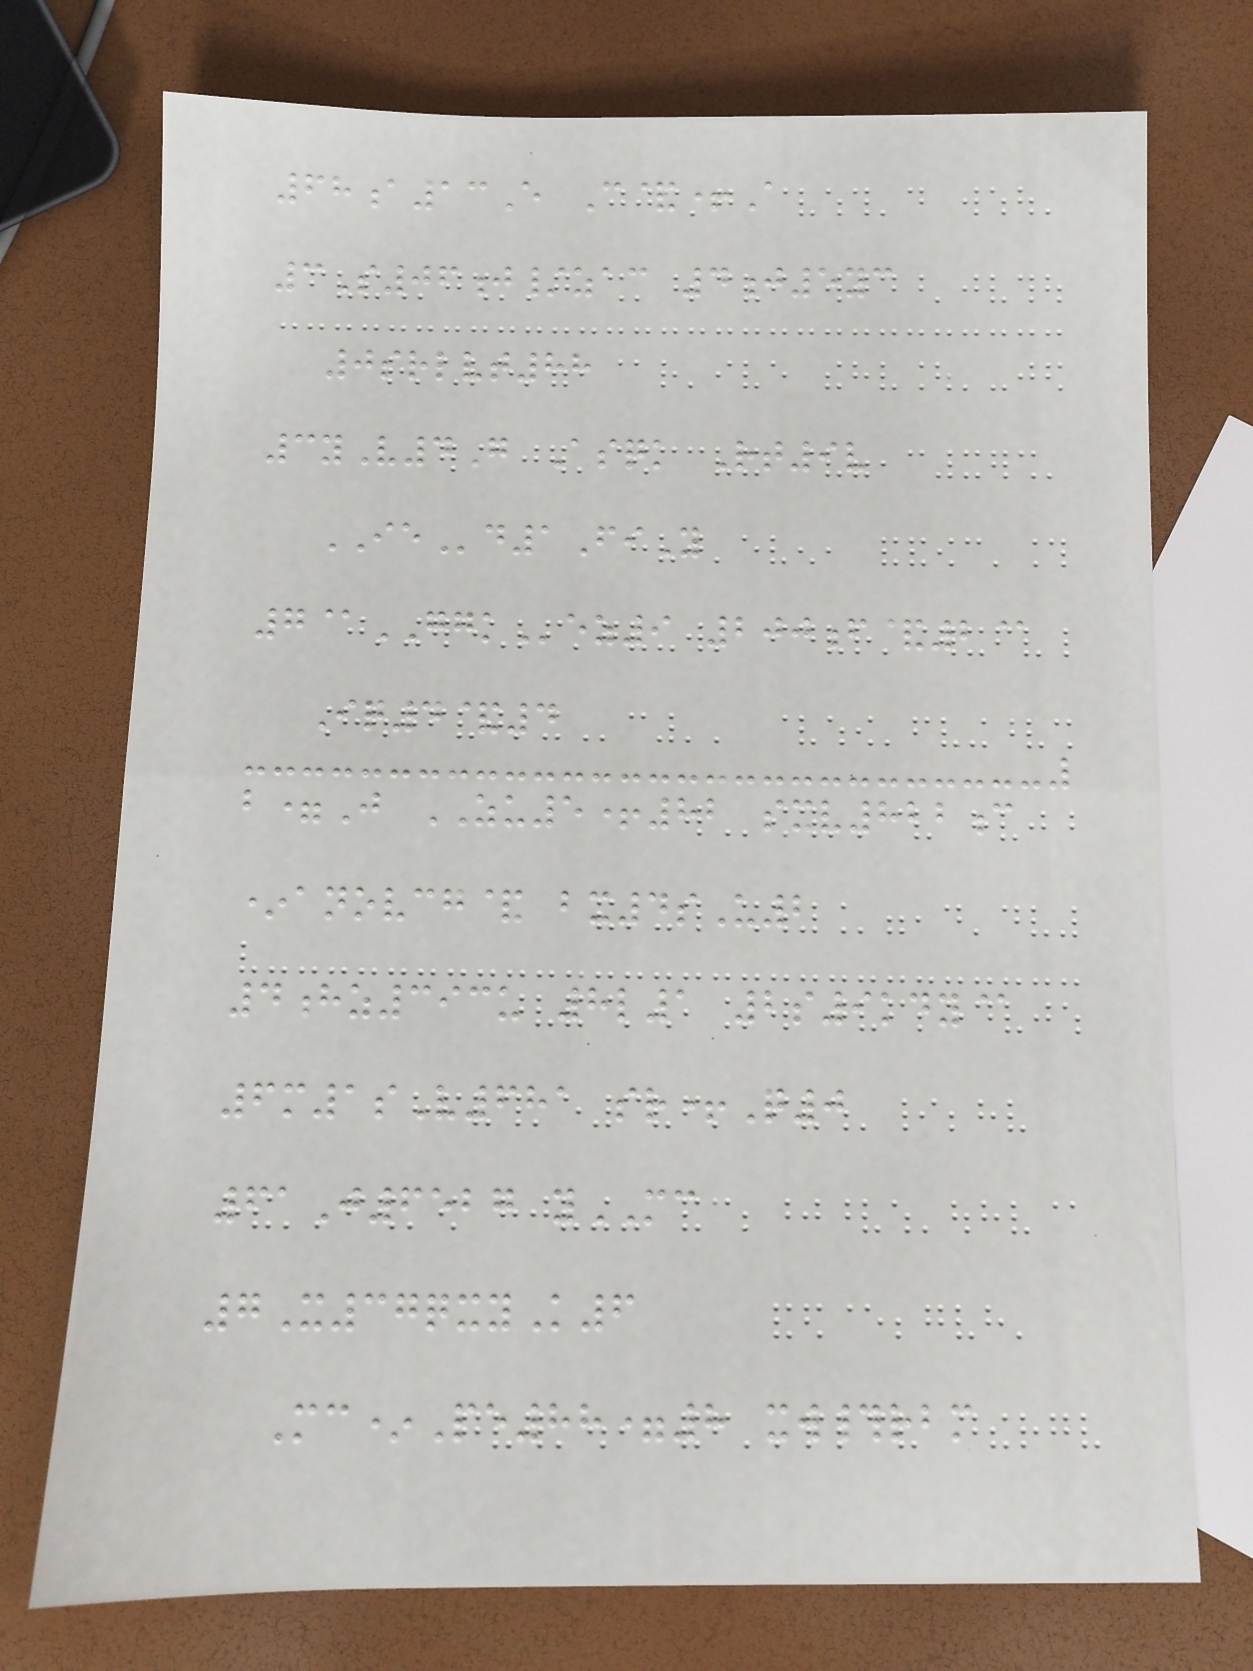68a13E C&+A
3S06j/zac 4j5yc
0srlvt88
3yV4G Asqk Rt9v
IEd1FiY
7@GGKez9 200f&2@
Iq4&4
b=J ZU5+82 sxv822c
*anovcg& bx4sU2
4hz393u 8l1 2s9kdy@
6m1sV681 sr+Q0
61J6527 yMC
7X37qxyK6
Mc*Pe88=8 xw#rbm
